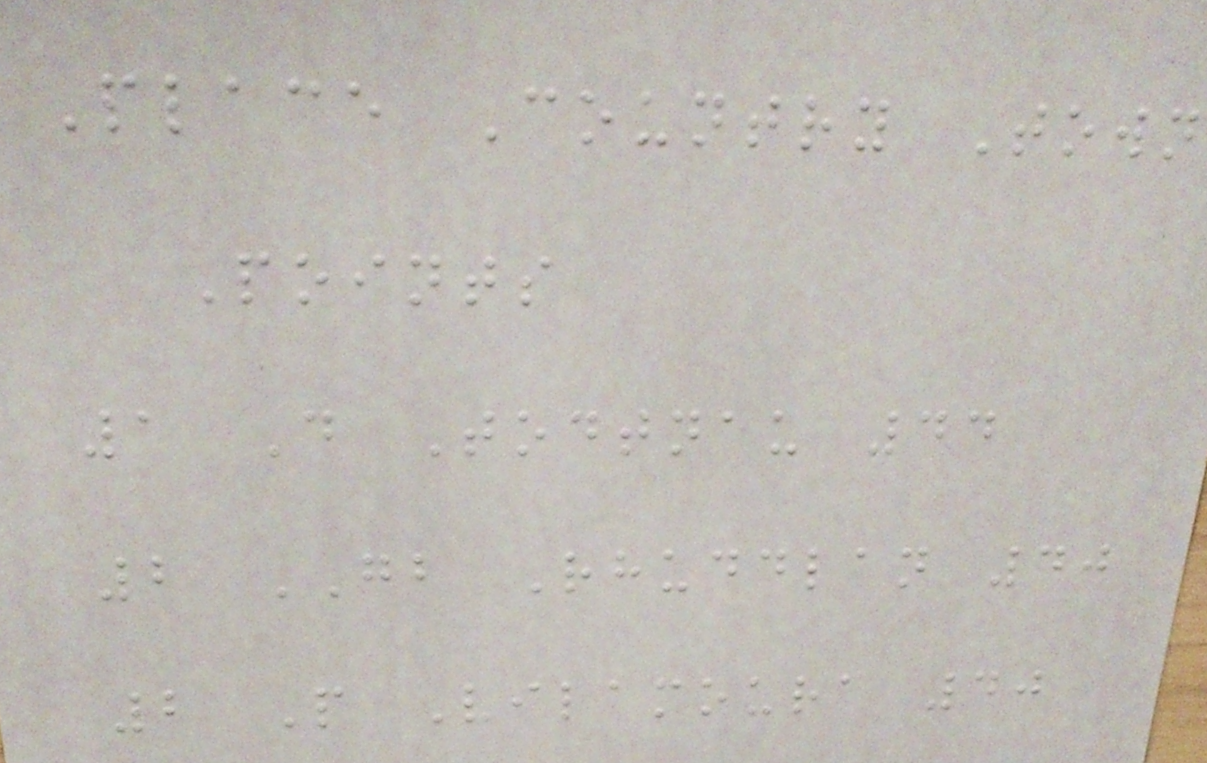Place Country Town
Points
1 D Todtnau 44
2 GB Rhuddlan 40
2 P Vilamoura 40
